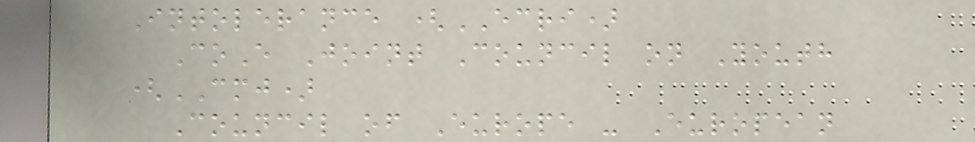Intolerance (ECRI)
CoE Joint Council on Youth
(CMJ)
Council of Europe - European
